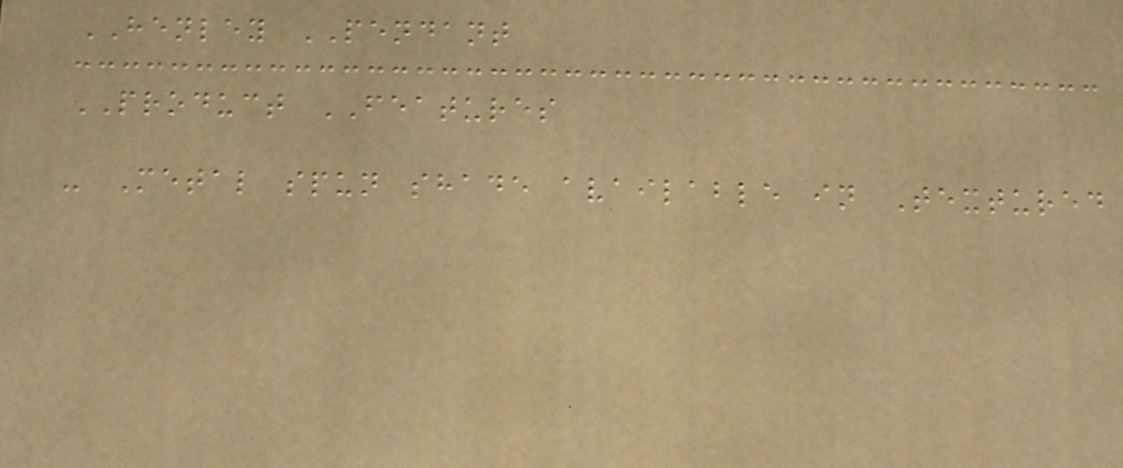HENLEY PENDANT
PRODUCT FEATURES
- Metal spun shade available in Textured
